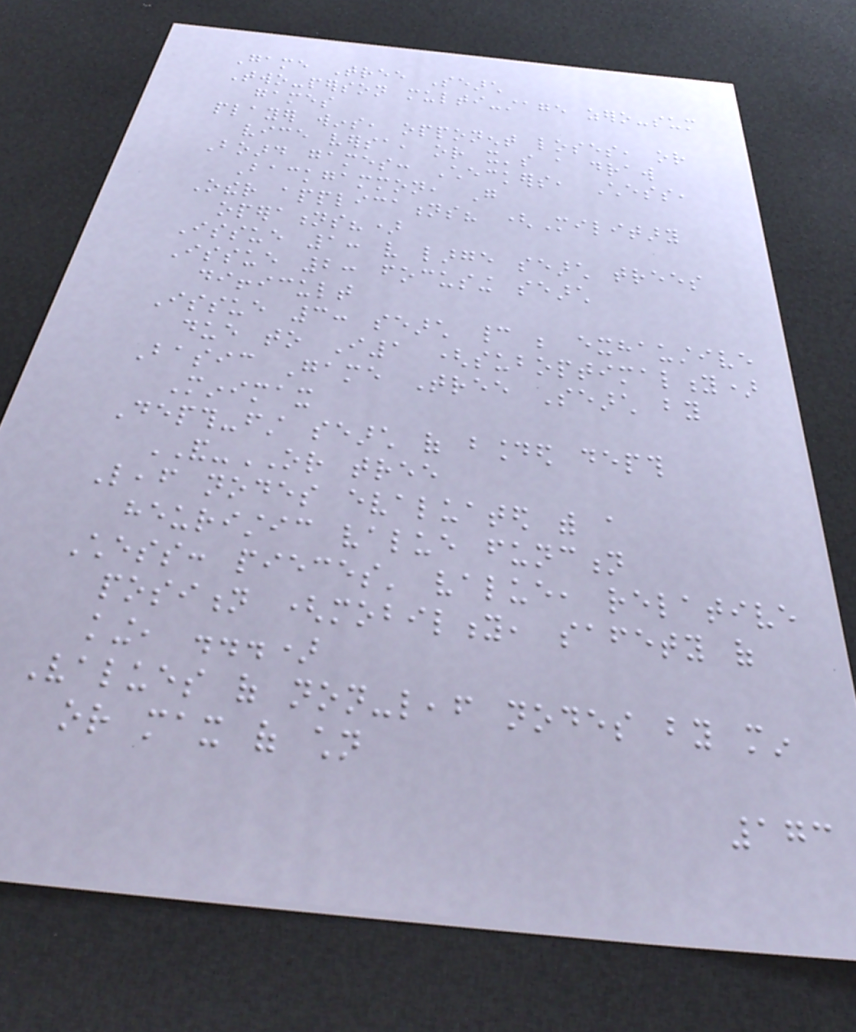Game Tree Search
Two-person multi-stage zero-sum
games
player wins, opponent loses, or
vice versa, or it's a draw
Board games: Checkers, Chess,
Backgammon, Go
Other applications? (Military
operations?)
Issue 1: very large search trees
Issue 2: focusing search
difficult
Issue 3: search cannot be exhaustive
due to I1 (suboptimality)
Basic Game Tree Search by
Minimax
Depth-first search of bounded depth
AND-OR tree
Leaf nodes evaluated with a
heuristic value function
Chess: pieces' value, relative
position (mobility, safety of
king, ...)
Values of non-leaf nodes by min
or max of children
173
